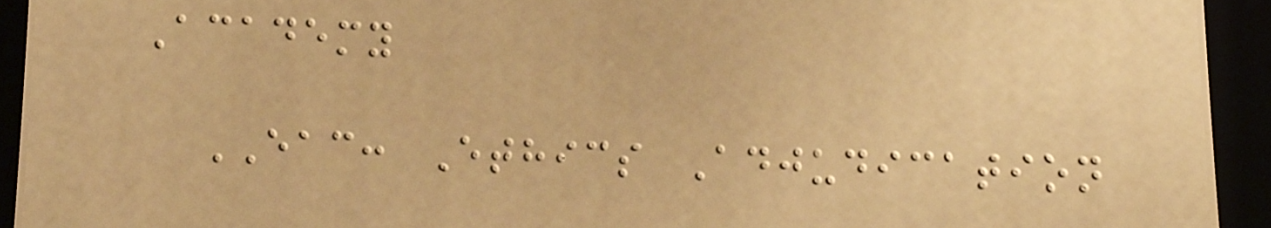Academy
EAC: Ethics Adjudication
